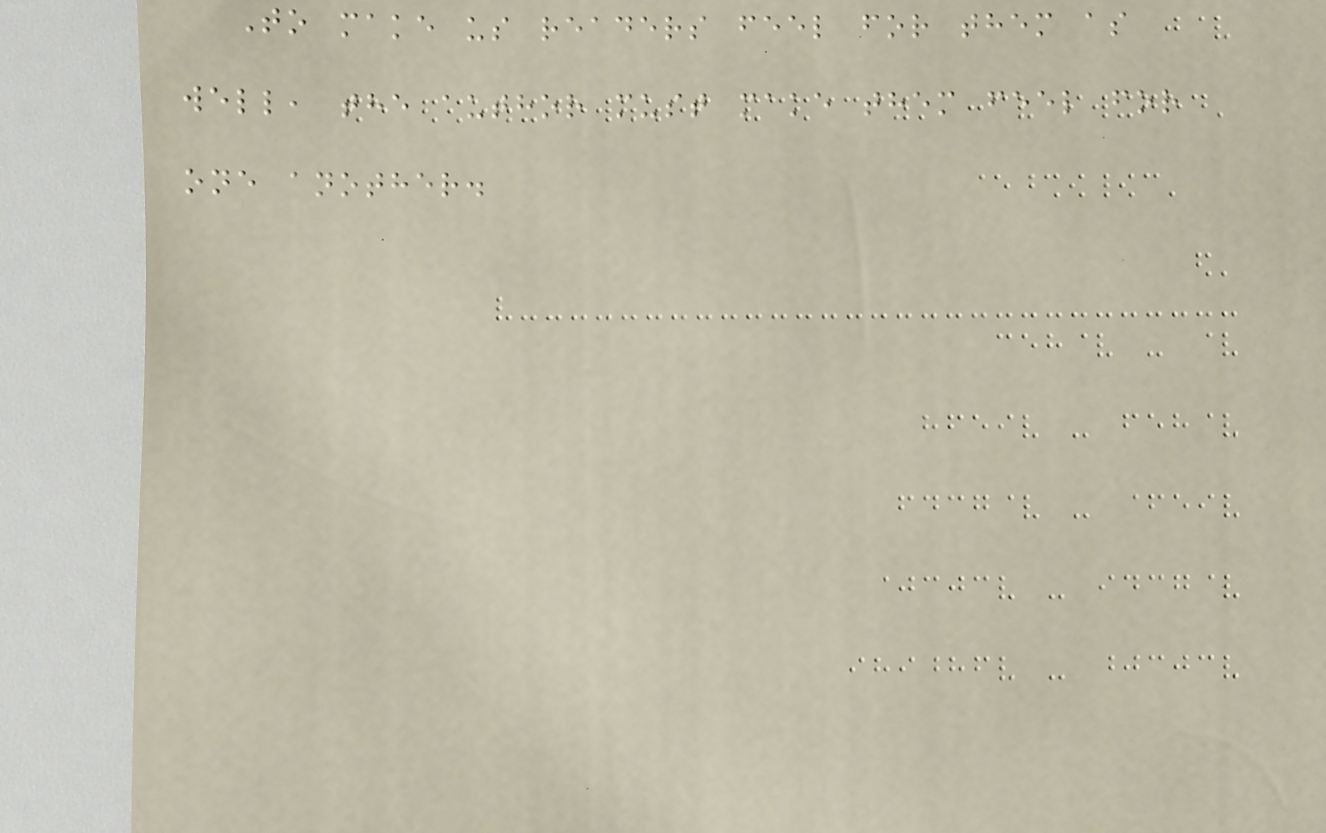To make us readers feel for them as
well, the author must make them feel for
one another.
